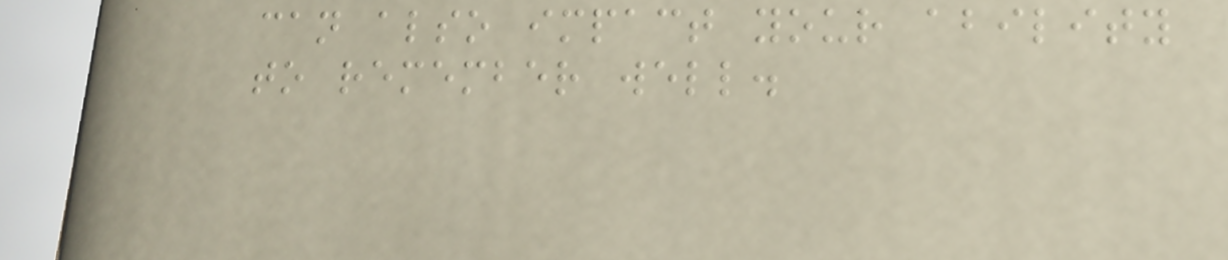can also impact your ability
to remember well.
